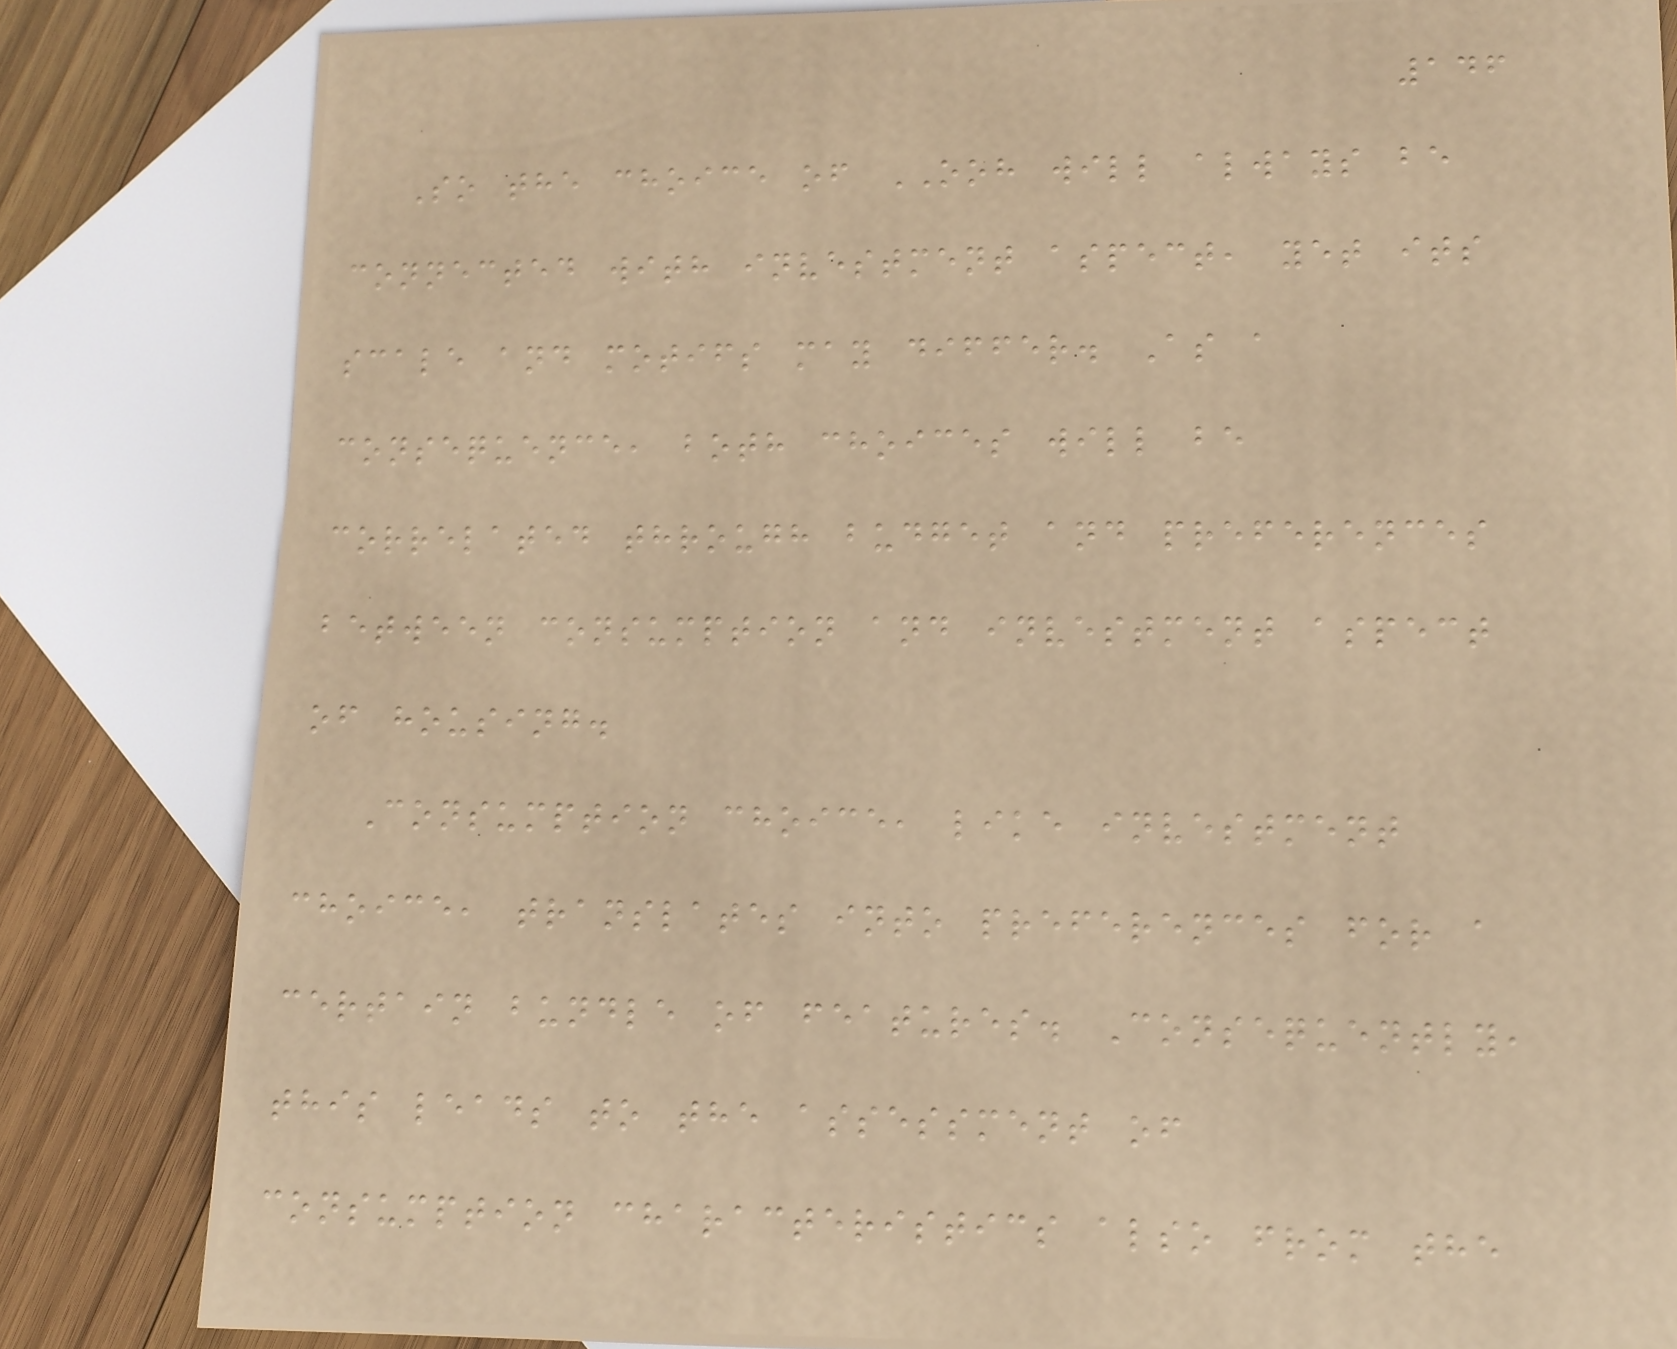146
So the choice of OOH will always be
connected with investment aspect, yet its
scale and motifs may differ. As a
consequence, both choices will be
correlated through budget and preferences
between consumption and investment aspect
of housing.
Consumption choice, like investment
choice, translates into preferences for a
certain bundle of features. Consequently,
this leads to the assessment of
consumption characteristics also from the
